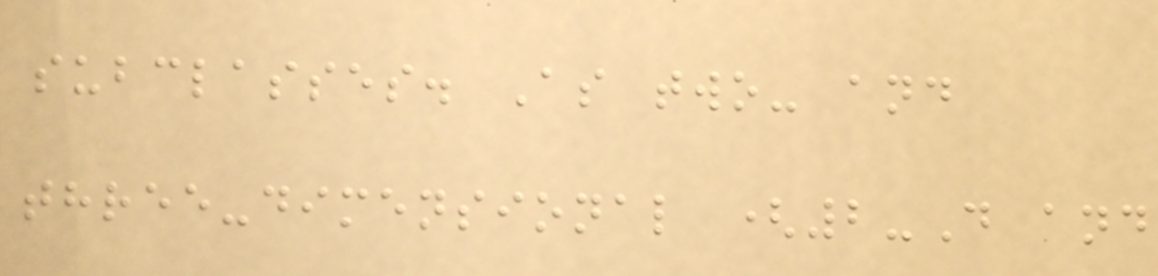subclasses. As two- and
three-dimensional (2-D and
